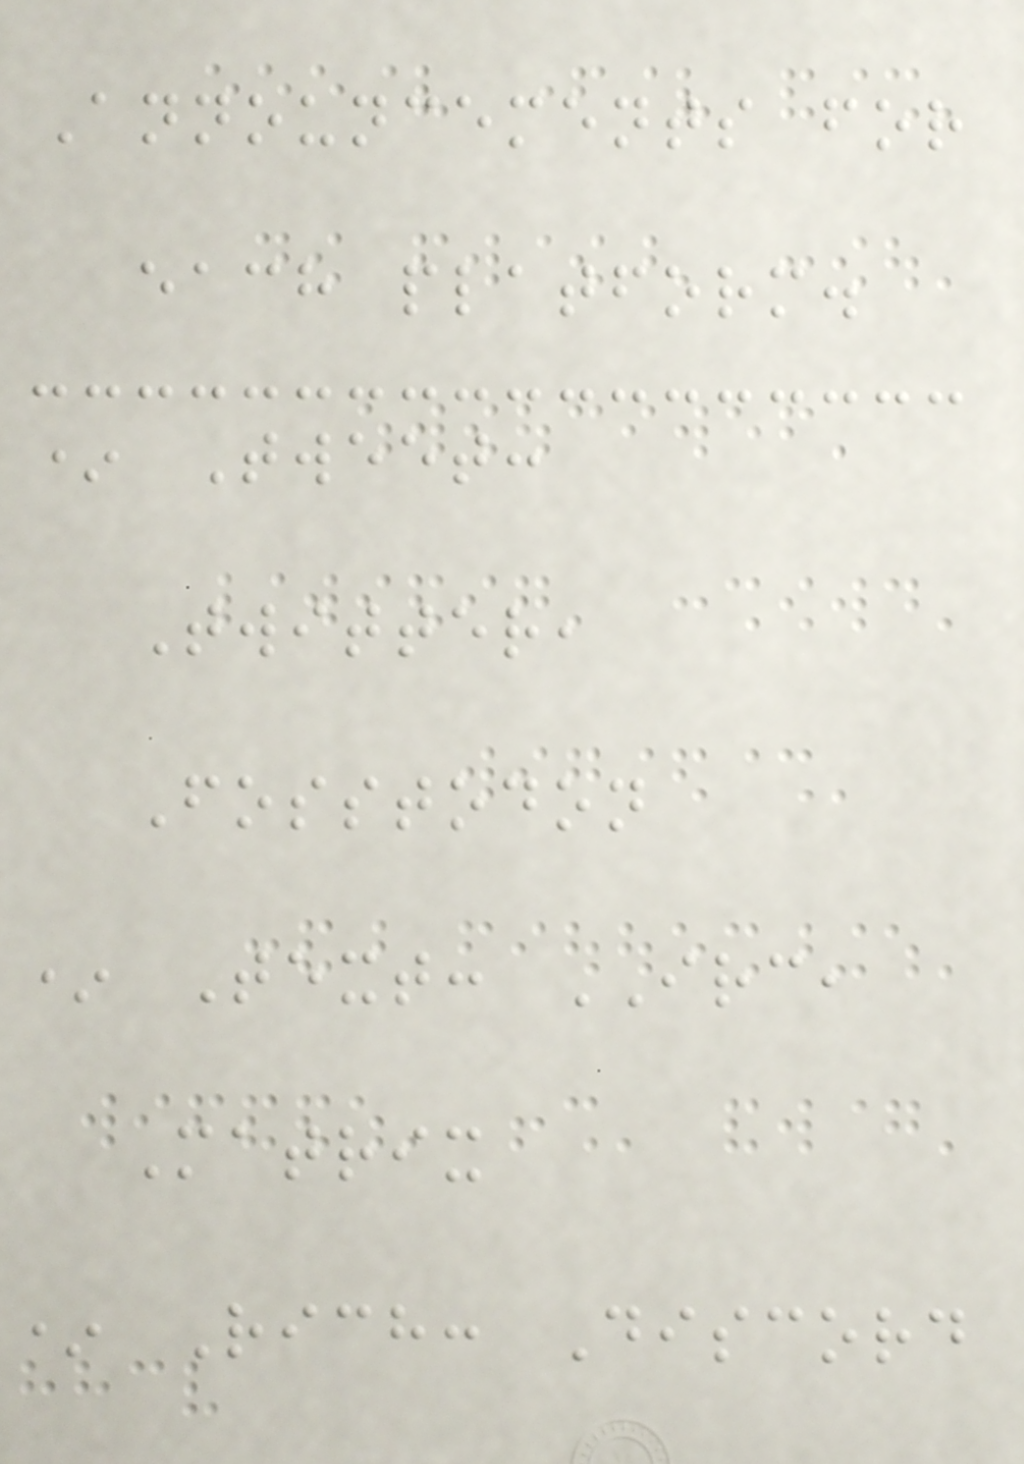Announcements for
each platform.
* Tweet:
Twitter,
Fosstodon
* Text: IRC,
Matrix
* Rich: Discord
